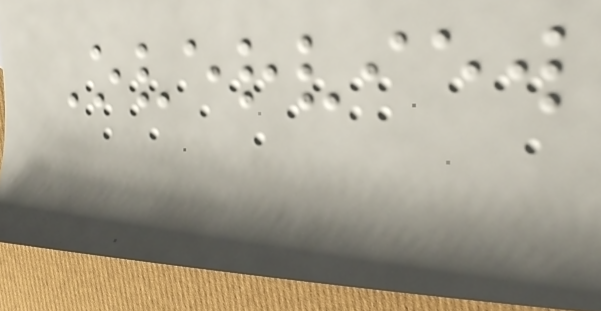Overview
